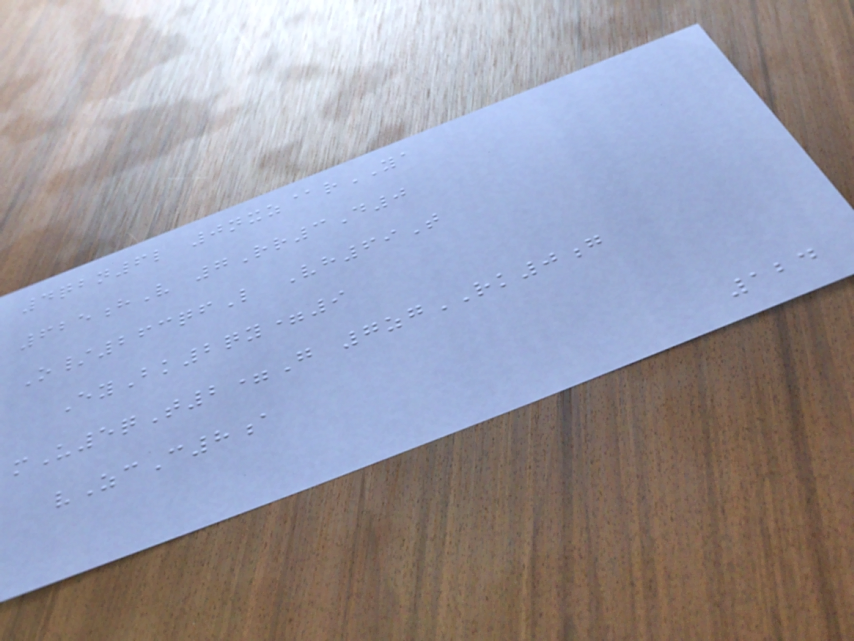4qbn6l 0nxz@rYA
625hV 7Rr3D0
O/263qfL Vh69T
EyBk2qy=9
mU5qT2=G 7zgRK0g
vZcC8a
124
